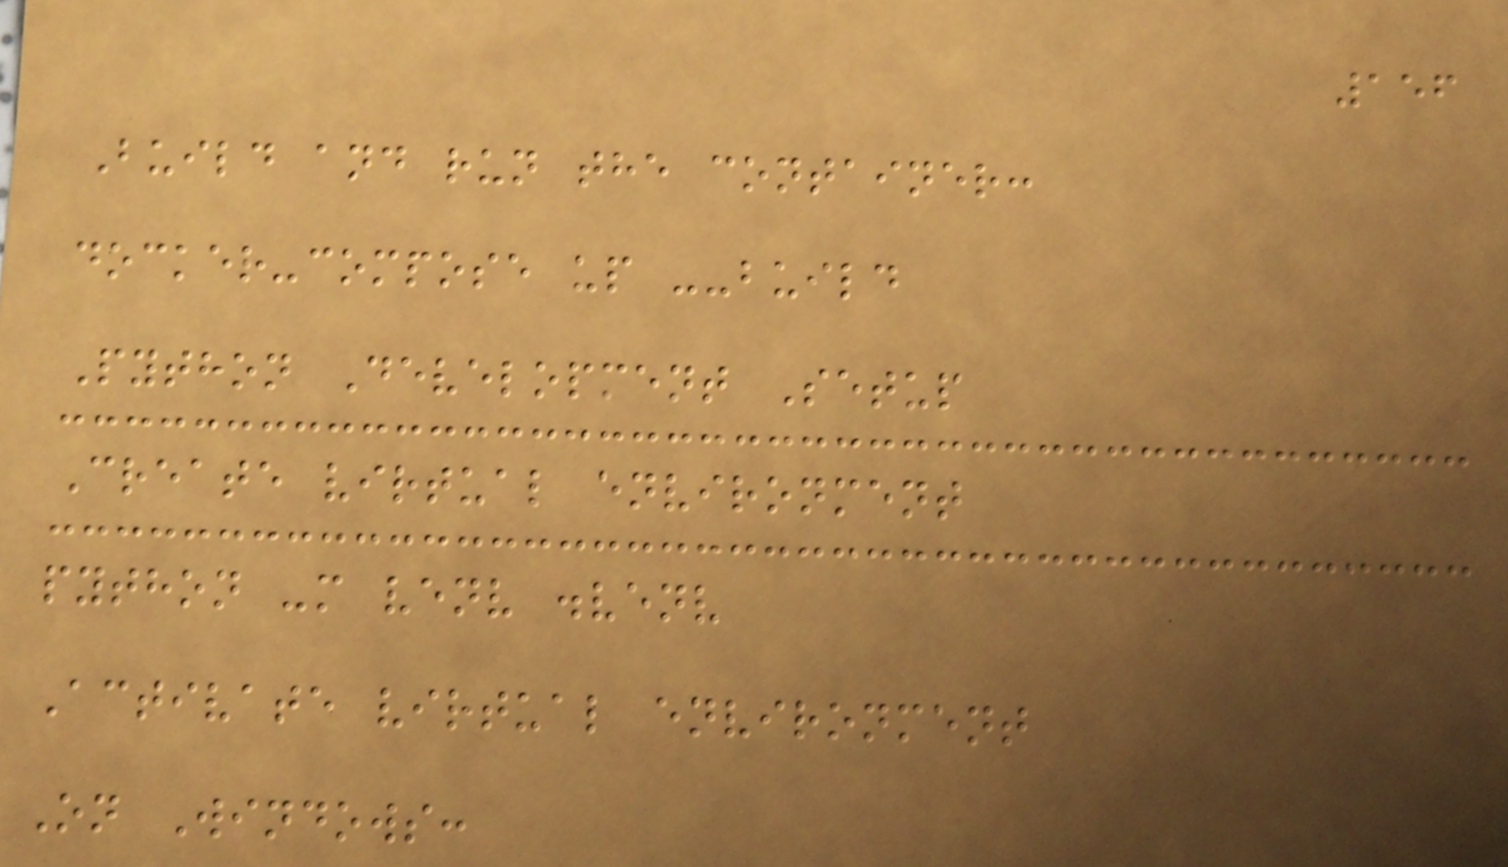156
Build and run the container:
docker-compose up --build
Python Development Setup
Create virtual environment
python -m venv .venv
Activate virtual environment
On Windows:
